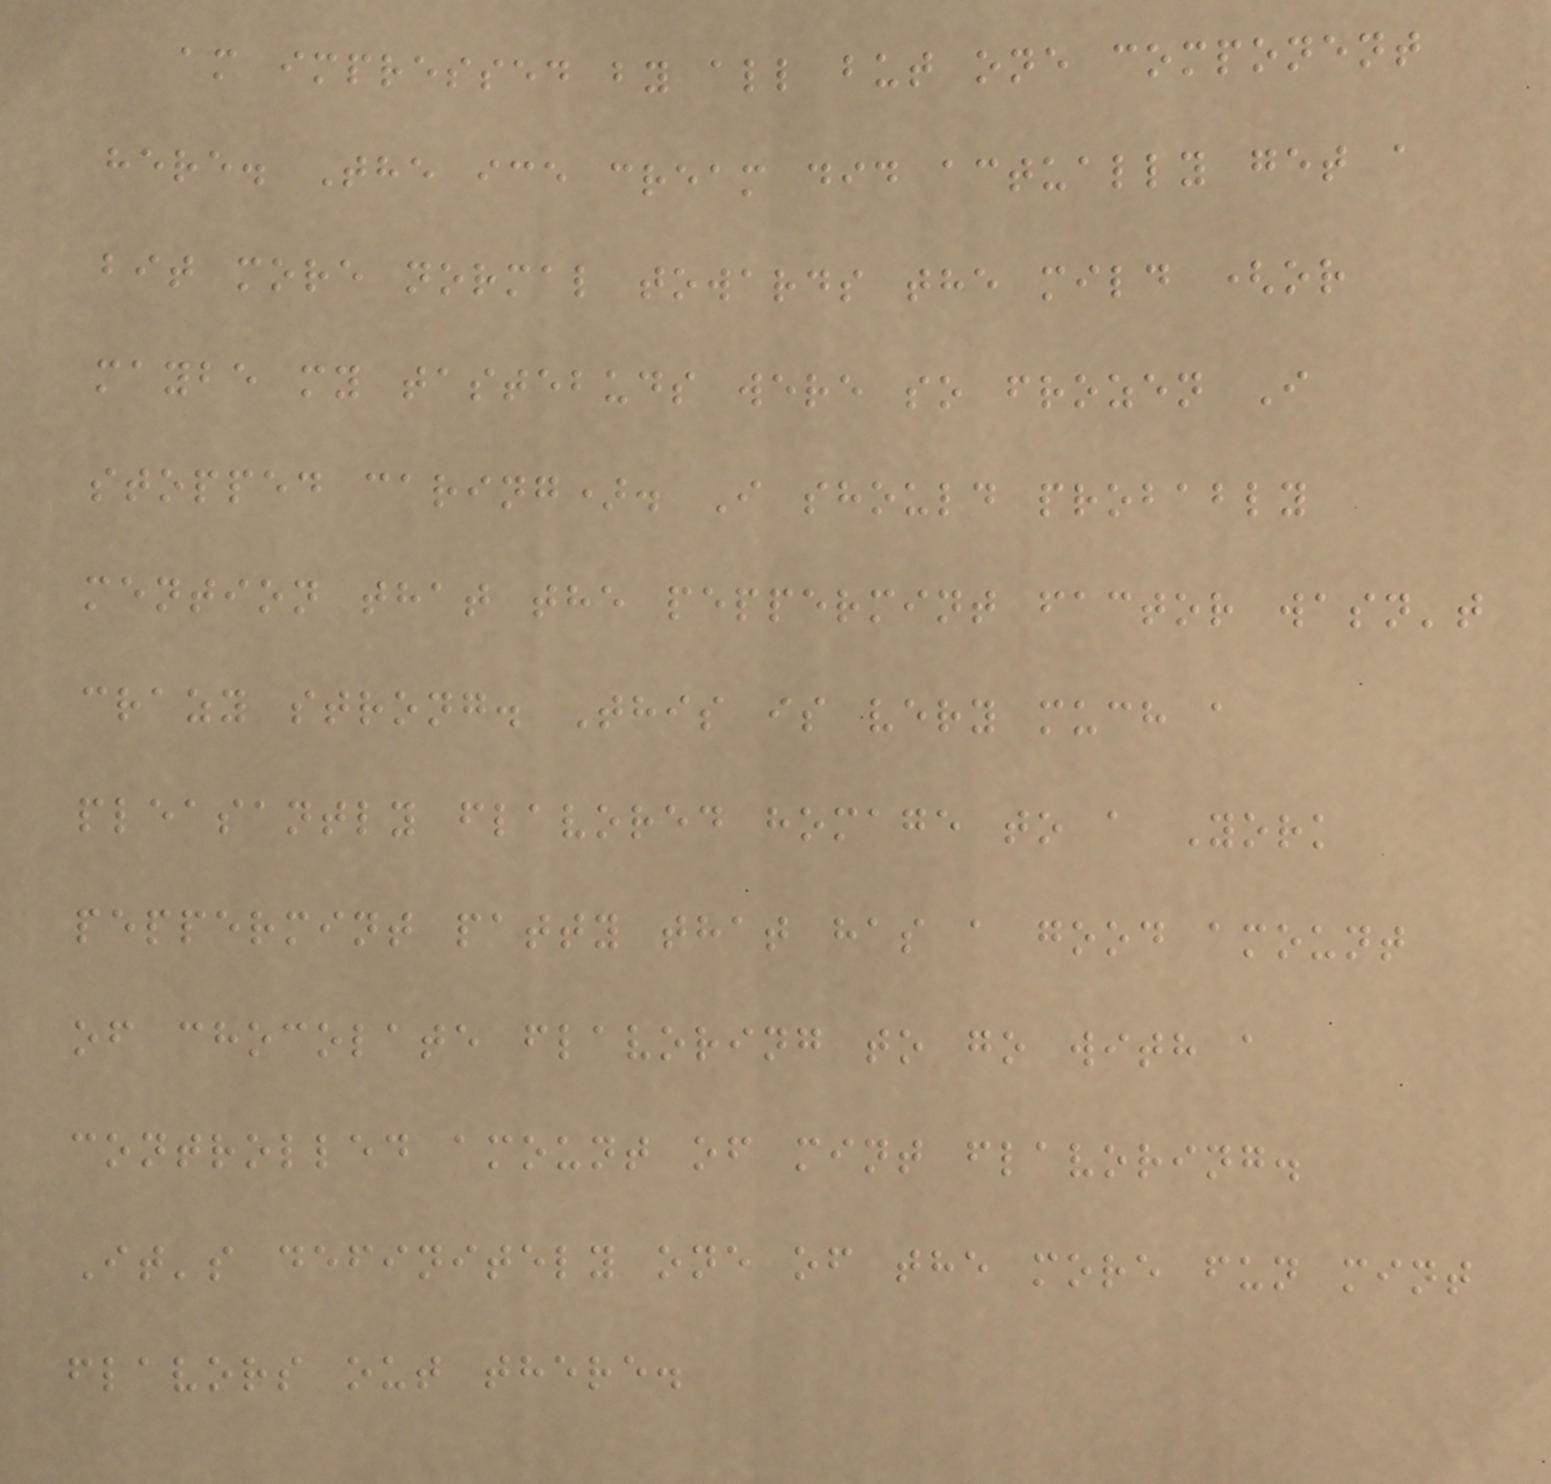am impressed by all but one component
here. The ice cream did actually get a
bit more normal towards the mild (or
maybe my tastebuds were so frozen I
stopped caring). I should probably
mention that the peppermint factor wasn't
crazy strong. This is very much a
pleasantly flavored homage to a York
peppermint patty that has a good amount
of chocolate flavoring to go with a
controlled amount of mint flavoring.
It's definitely one of the more fun mint
flavors out there.
